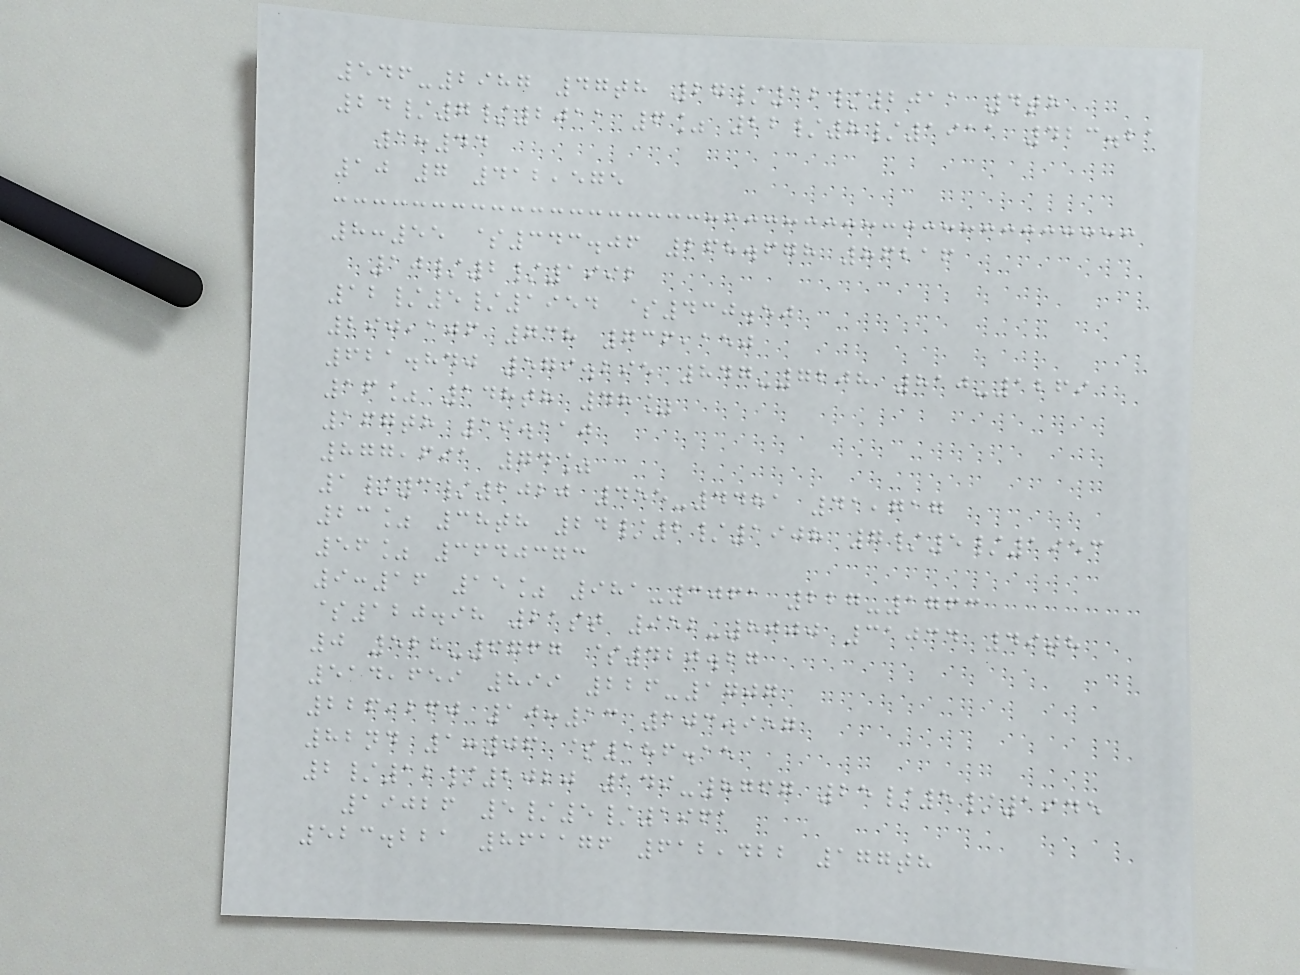546-2987 47th 27/12/2011 4th
24/7/2011 6% 22/8/1911 423.21
1:44
10 7 412,575
8:55 $343.06 268.678 86216
10/2/1992
12/5/1954 $430.50
290,106 738 736,150
621.840 579.295 847-7208 810-1269
16% 148th 48%
167th 19.110
877,691 74%
1/3/2020 455-4481 41,717
23% 38th 24/2/1908 7/5/1953
56% 3640373
9:16 15% 981-3061 227-1763
$120.98 21st 952-8000 31034 49th
0 528-6767 $420.27
514,659 899 226-1707
226,260 10:13 103.957
82nd 1:06 $186.15
2/12/2020 149-8767 25/5/1945
19026 5/5/1961
523.221 861176 612,422 177th
